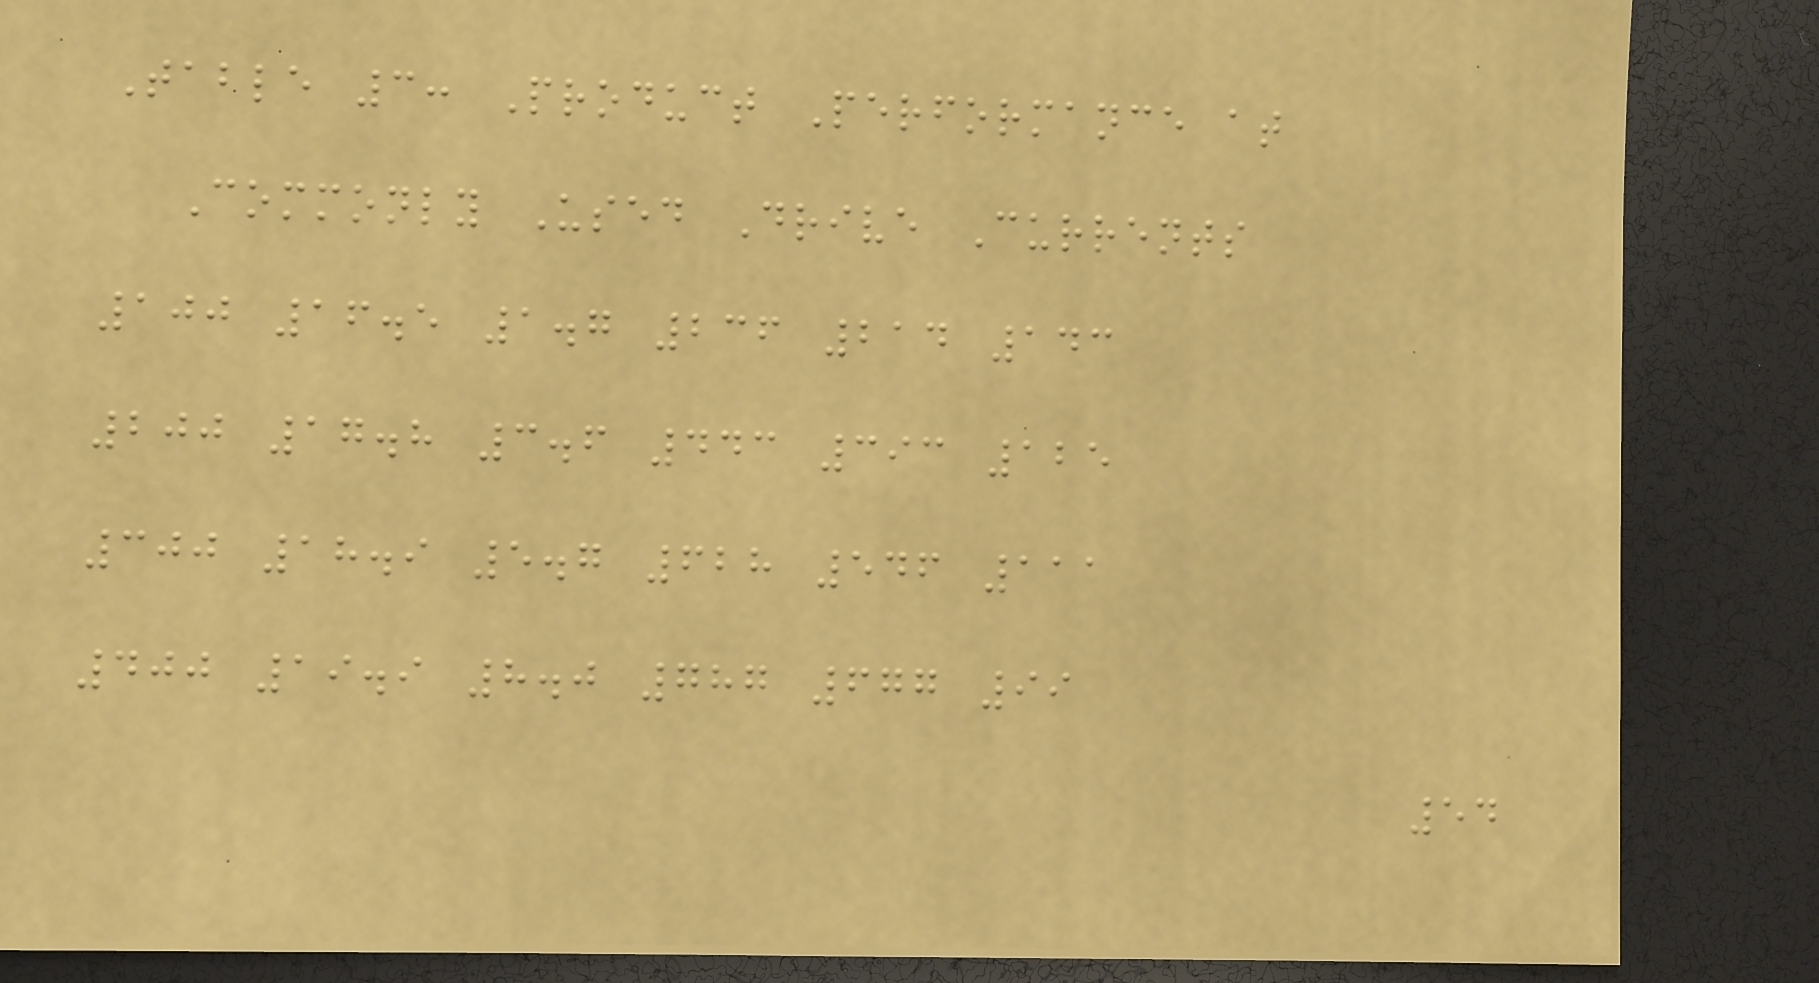Table 3: Product Performance at
Commonly Used Drive Currents
100 16.5 1.7 236 214 143
200 17.8 3.6 443 393 125
300 18.9 5.7 628 546 111
400 19.9 8.0 787 677 99
54
